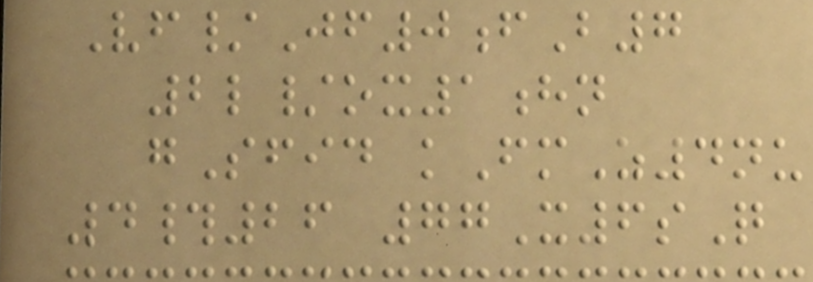Vf/Jf0fB7
2l/ox1hn
gSfid kFmZ4nu
4#26 77X6sQ
